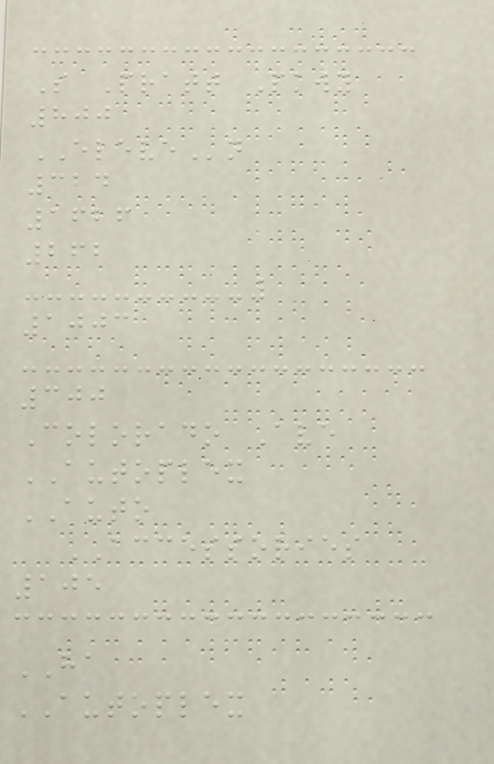S Pratt Pkwy
800
ELEVEn
324
1626
262
1003
300
Colorado Ave
AUTOPLEX
AUTO
ACCESSORIES
105
HA
AUTOPLEX
